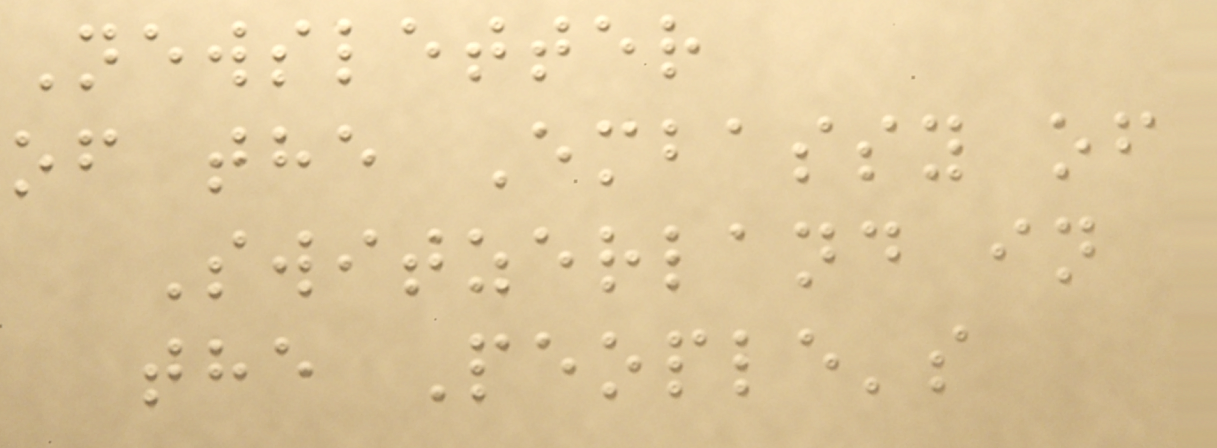Newsletter
of the Embassy of
Switzerland in
the People's
